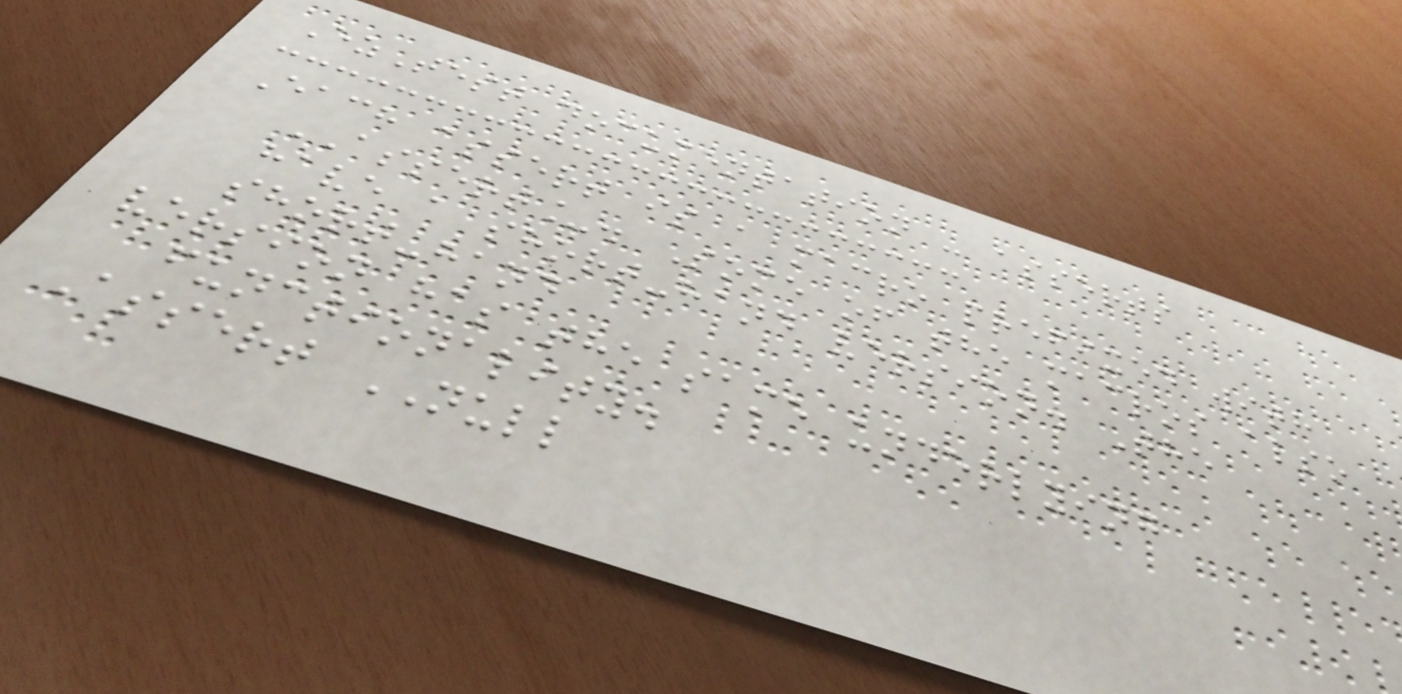EzTest documentation - asserts
Each assert is a macro prefixed with
ASSERT_. Some of the macros also
have a short-hand version. The
short-hand
version has the same underlying
functionality.
Assert NULL
